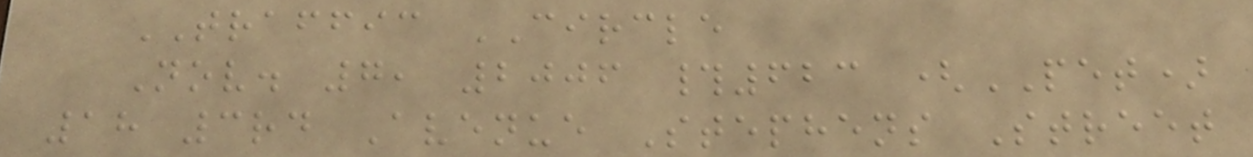TRAFFIC CIRCLE
Nov. 7, 2006 #623 (PET)
18 3rd Avenue Stephens Street
